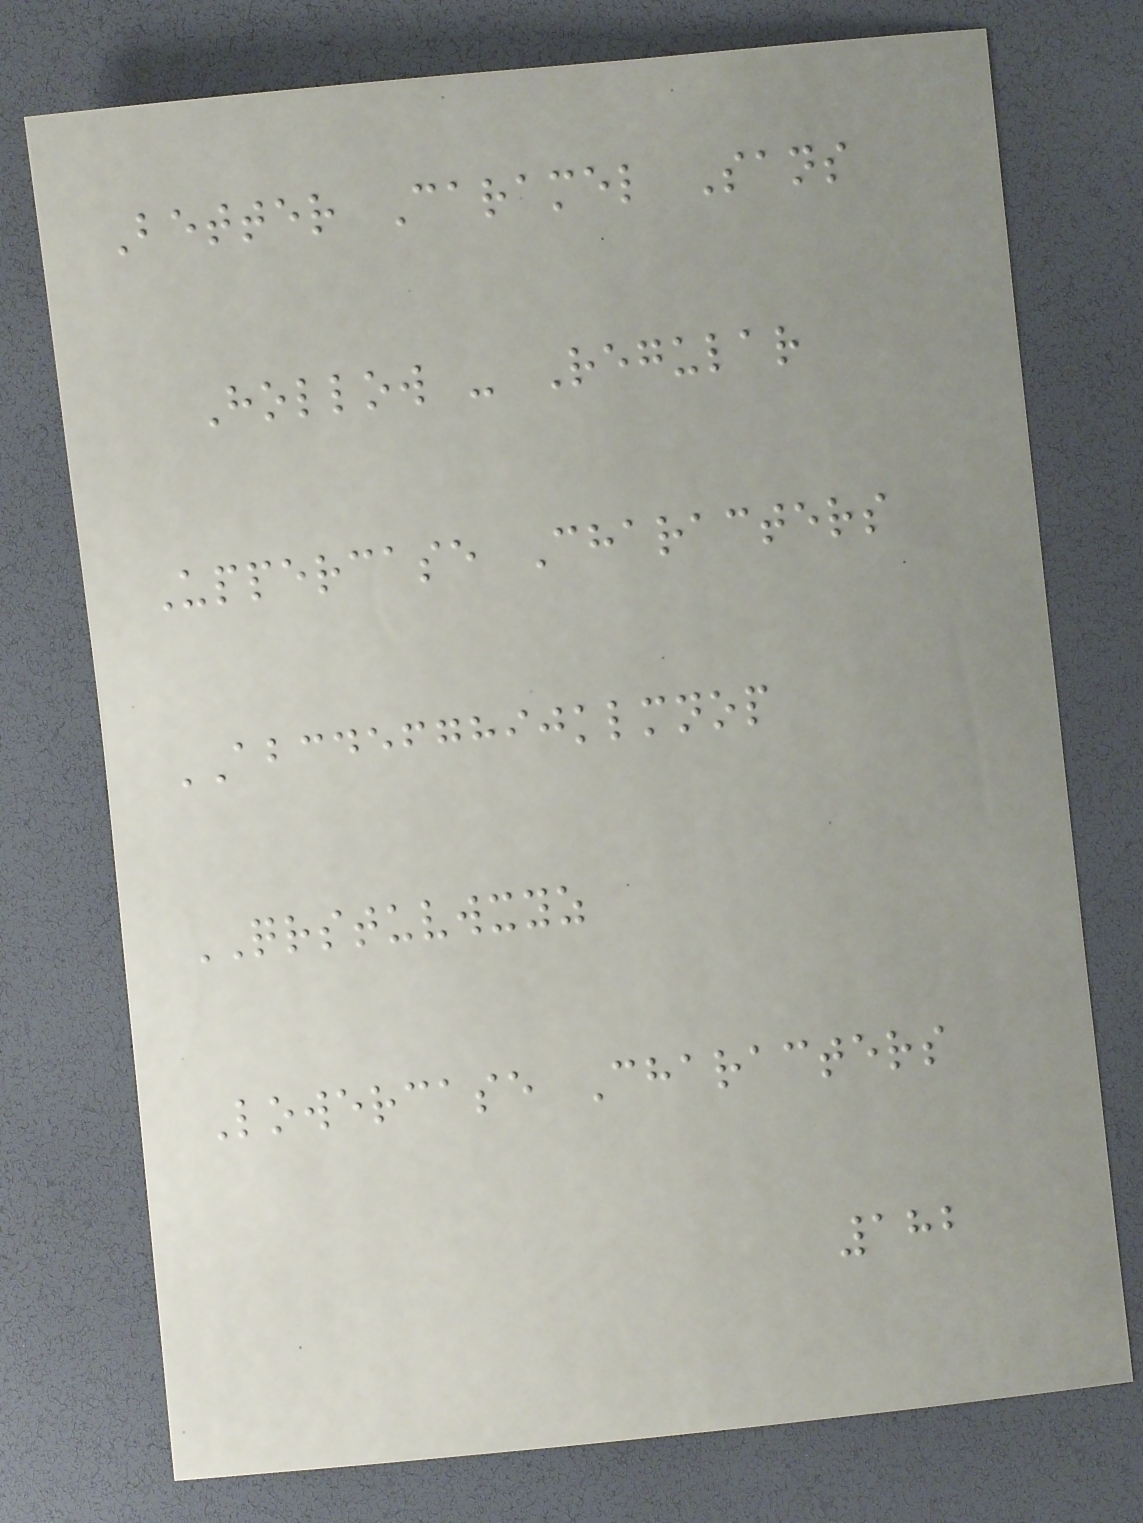Better Caramel Sans
Hollow - Regular
Uppercase Characters
ABCDEFGHIJKLMNOP
QRSTUVWXYZ
Lowercase Characters
182
